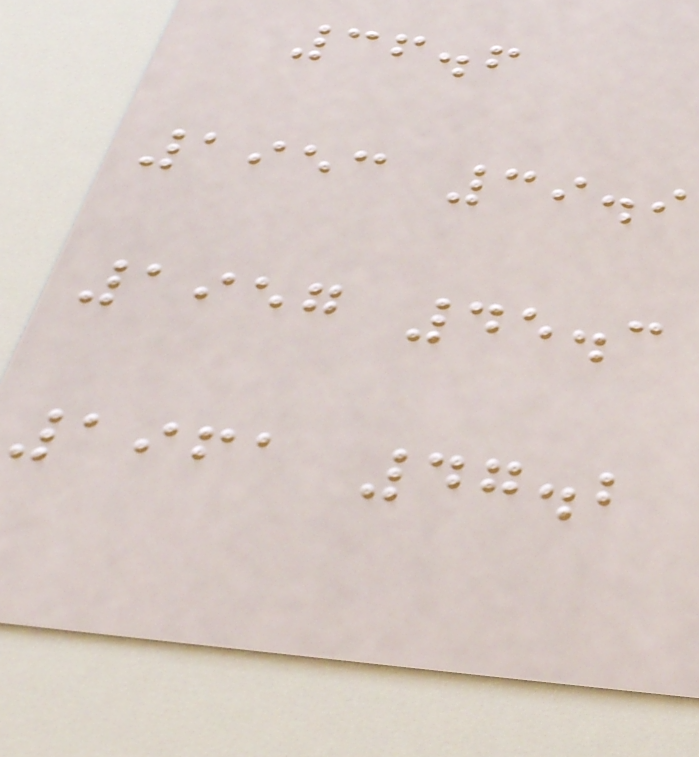36.6
1953 39.9
1957 45.3
1961 47.2
